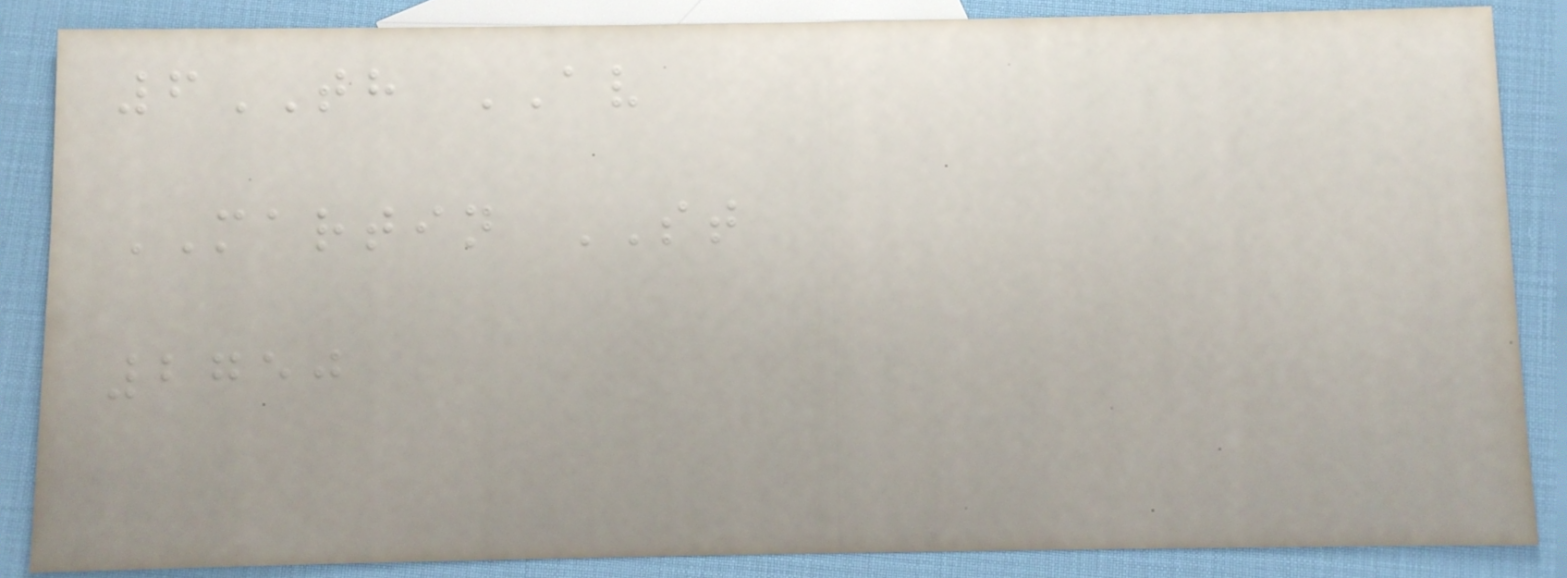6TH AV
MARTIN ST
2750
